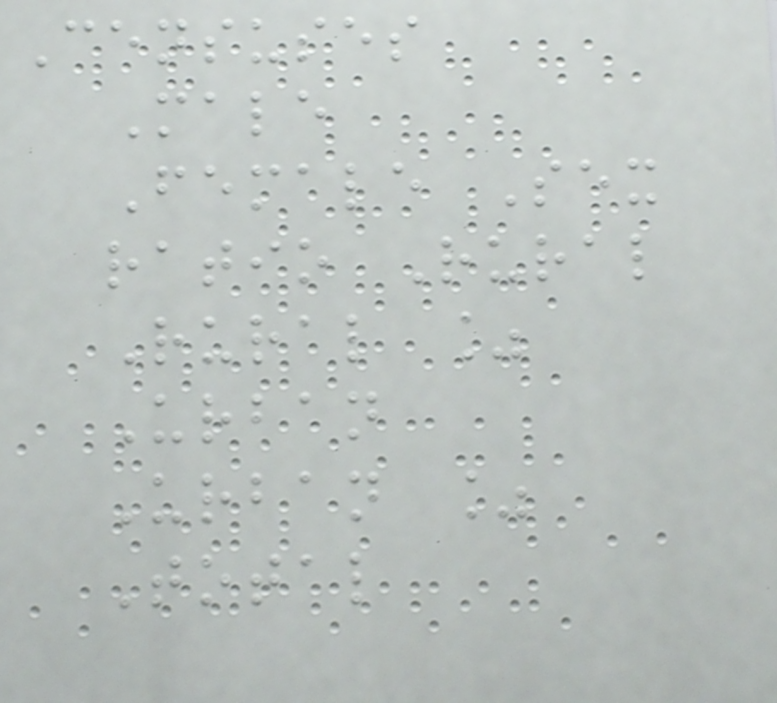Censuses
Male
Female Sex
ratio Rural
Rural %
Urban
Urban %
Total
